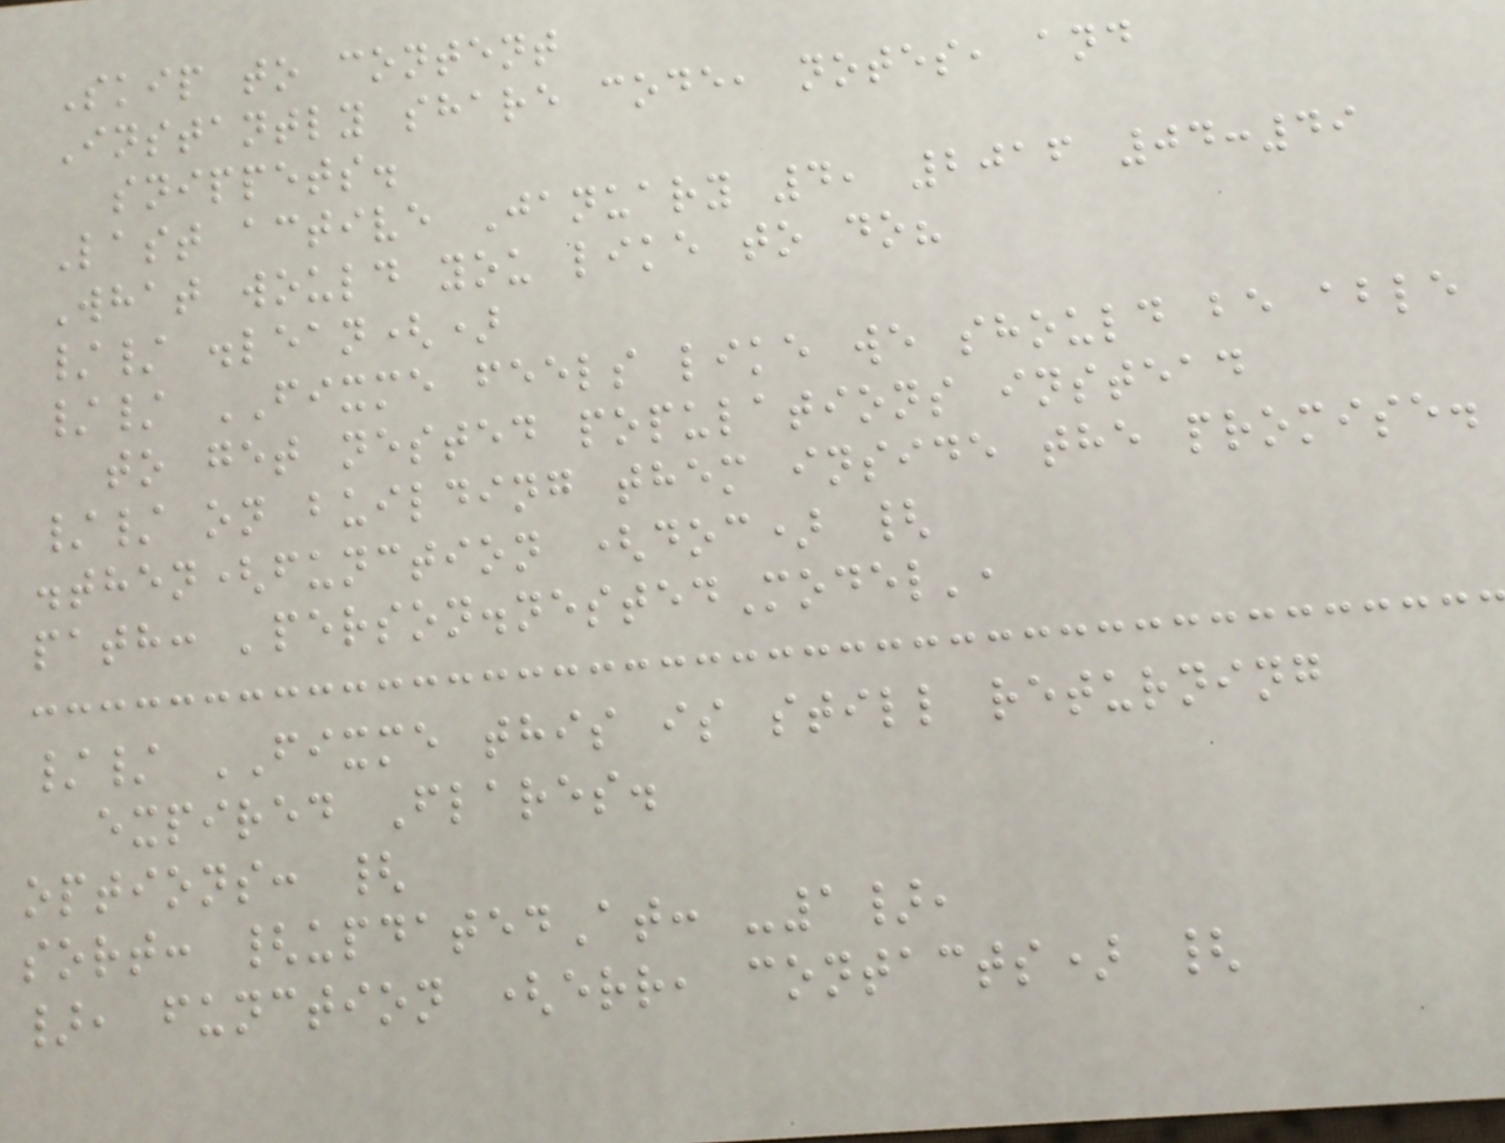Skip to content
Instantly share code, notes, and
snippets.
Last active January 4, 2016 04:49
What would you like to do?
// .lean()
// FIXME feels like we should be able
to get nested populations instead
// on building them inside the promise.
.then(function (doc) {
path: 'person.nestedModel',
// FIXME this is still returning
expired Flares.
options: {
sort: {updatedAt: -1},
}, function (err, contacts) {
